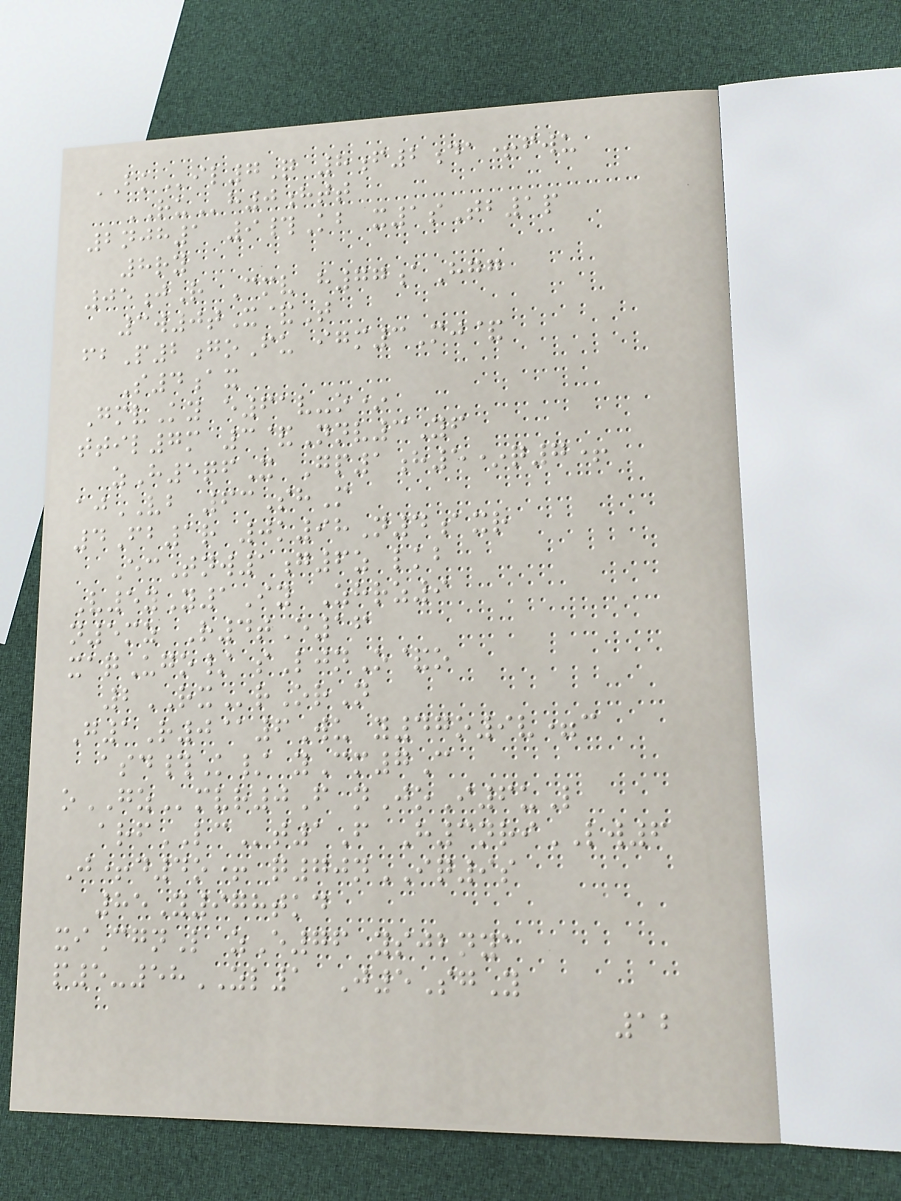BKil7Q 8f2da+fwu
RUh0htt
2njh1 9#Kb x1sTb1p
8ry
05jR Cmv h77aHgg
3w0tX&T
fbP2goFu igm3Mj&
S4ax
GmvKy e61v-o*
ttil7m 3&Nnv3Yf
zH5qfX Gp1h5*q7+
ajVB 63ShM
4Fb1r 0k98N4axr
EcTnw1g6z lkb
V5yY1Iy Zhrz9
n5mz R4tE16
xaqUgo/ sLjnO&o
2RXrOrN
G1R0@6Wu y47o9v=c
asd#K/ yCm7C
oGZmvr0F nJoI6uL
arfLCt1F H3nriLW6
J+d4o+ q70nIQ9s
85Y978tkd
xiCgnL zE76 ysjbnya
p5-58ZL1 J5SgY
12
